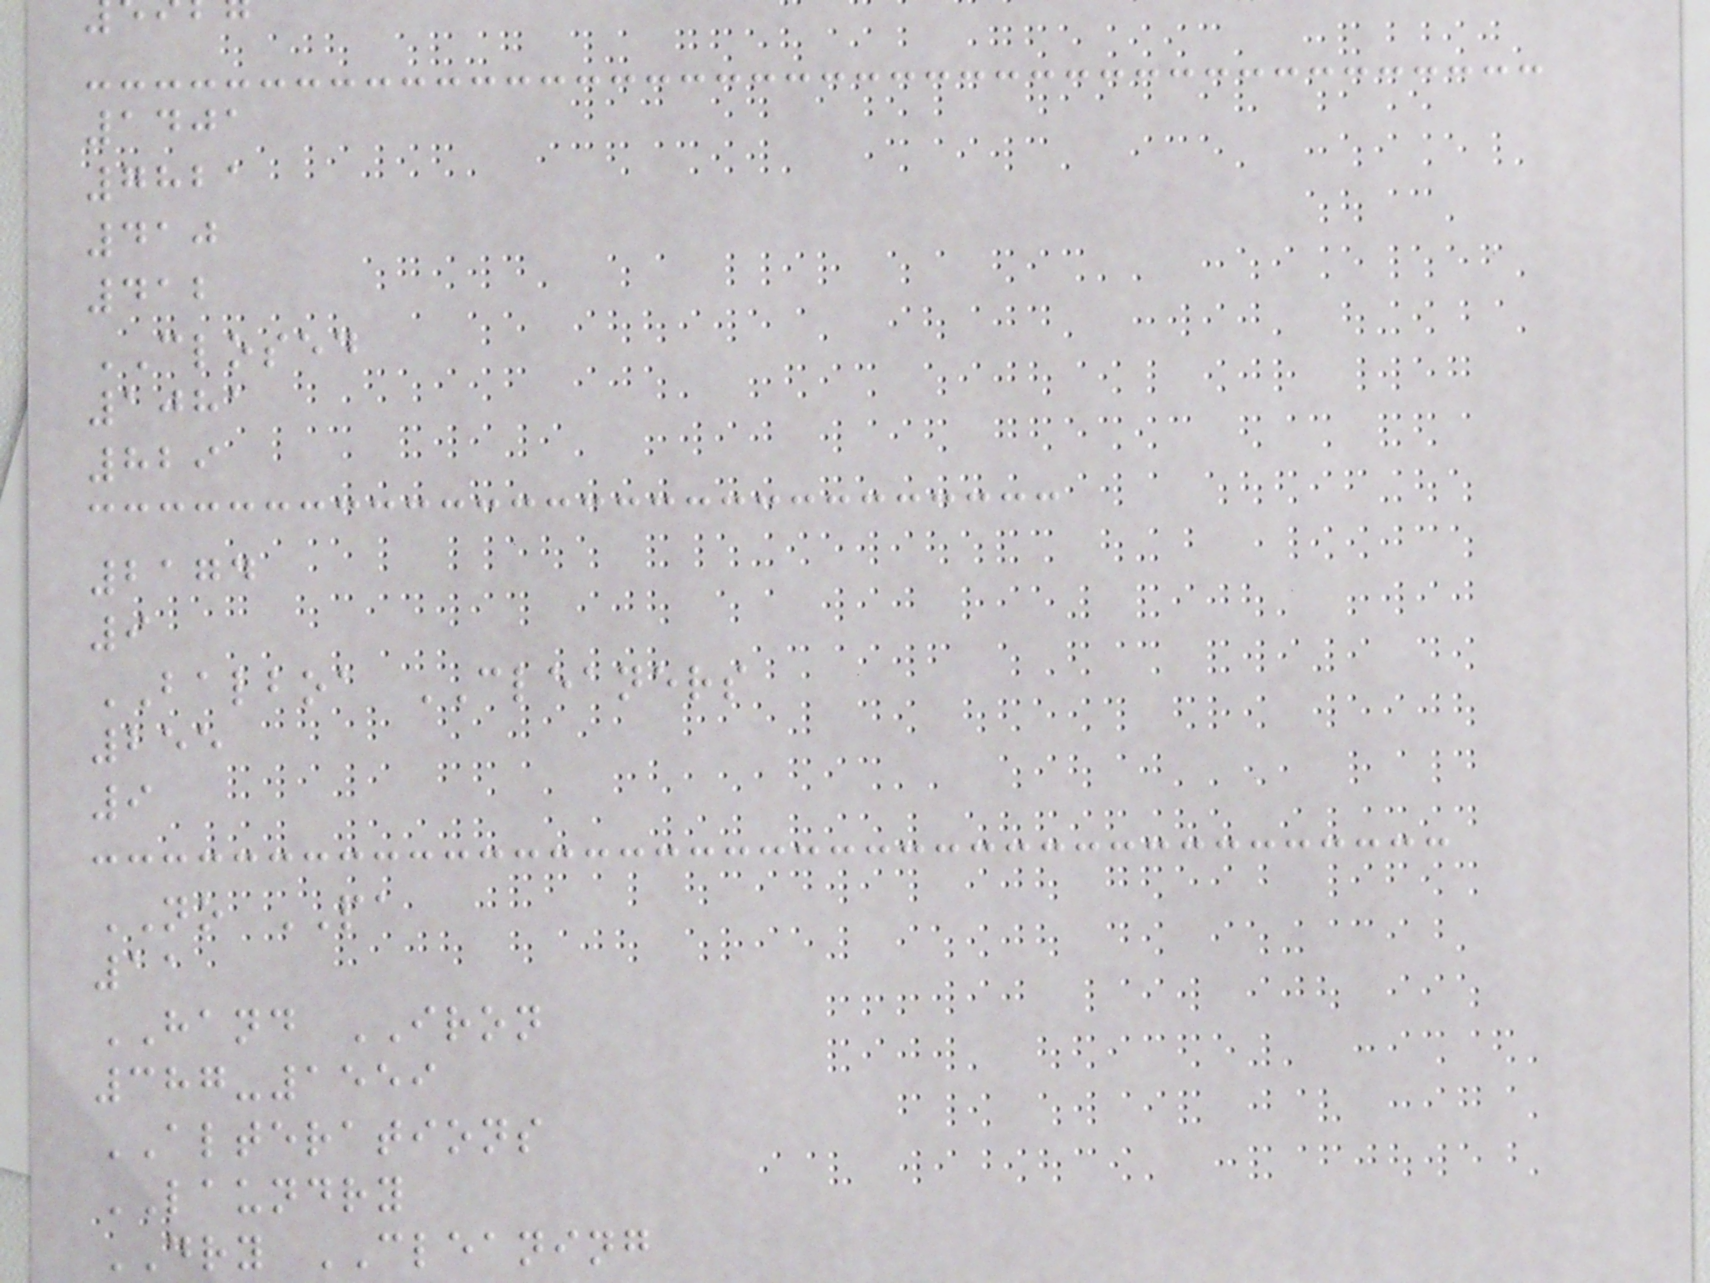1401
7821
410
412
CLOSED
1081
829
2174
9
BALBOA CLEANERS
255
9
NO PA
11
HAND IRON
387-1559
ALTERATIONS
LAUNDRY
DRY CLEANING
